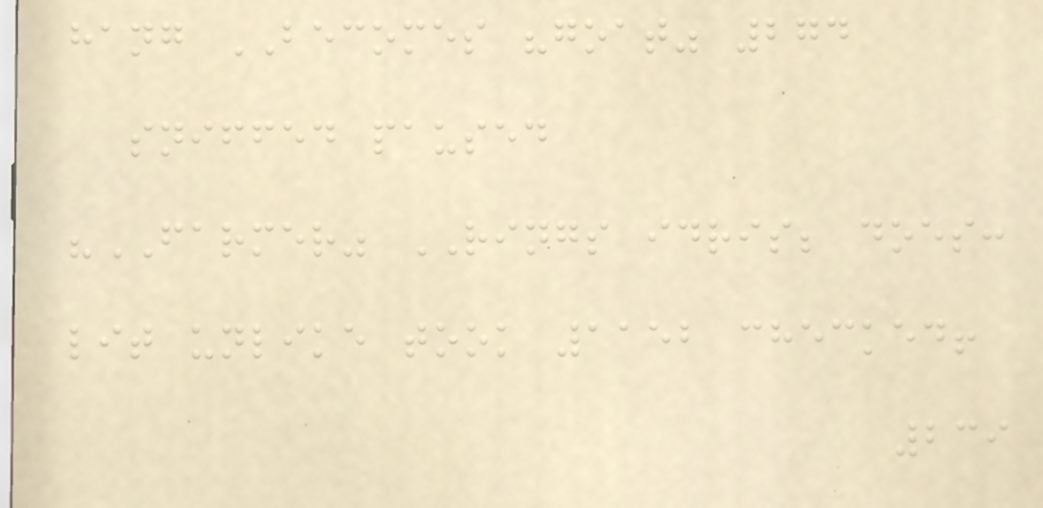hang BECOMES "goat" 274
sniffed paused
"FARMER" RINGS idris; does:
lit unlike took 1152 checked!
239
